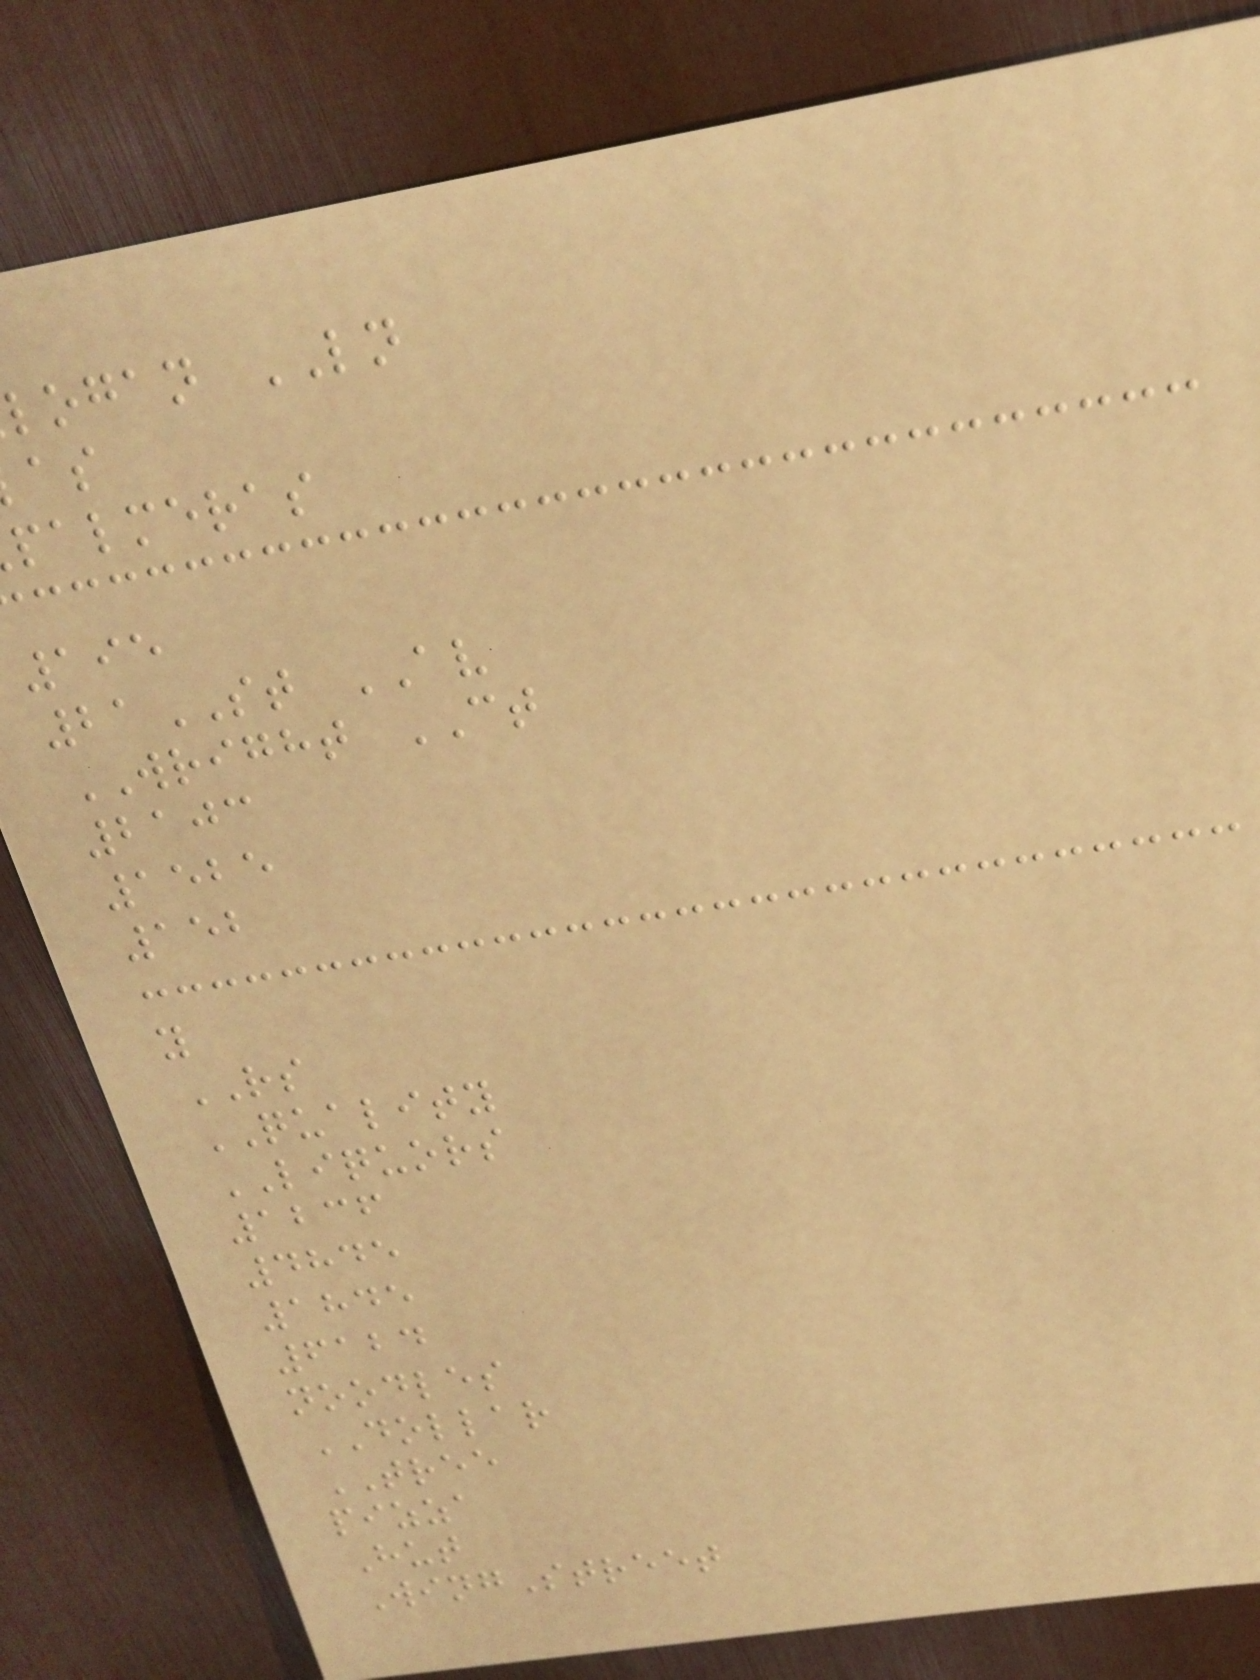logan LN
palmeras
195
21ST AV
WRIGHT CT
2103
1525
152
y
RS
QUALITY
LIQUORS
1236
4845
1845
6124
noodles
DOLLAR
TREE
pizza
Hut
WingStreet
